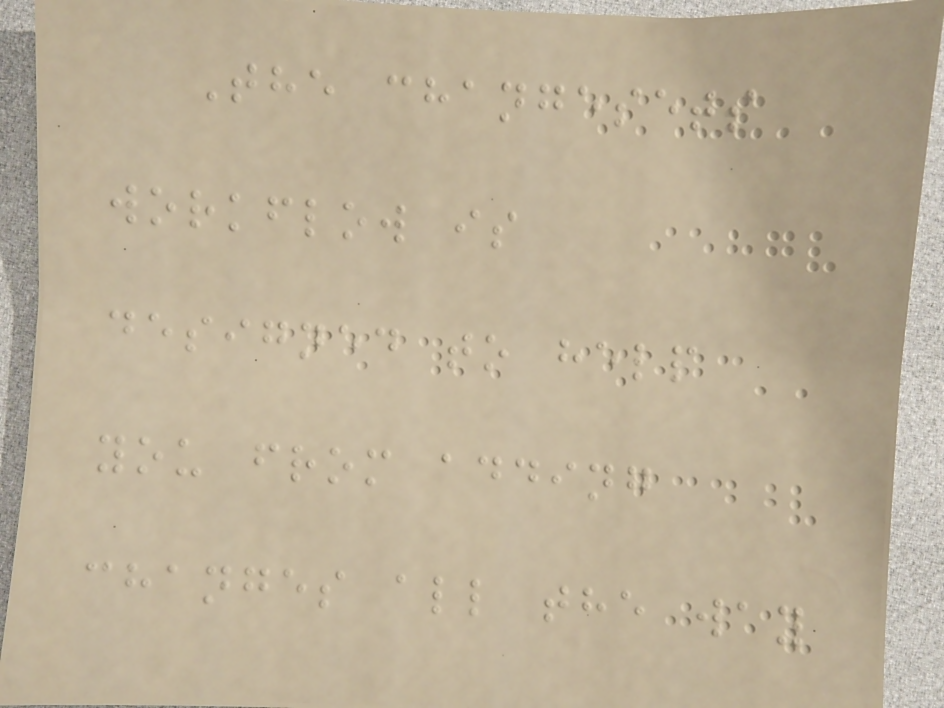The changesets
workflow is
designed to help
you from adding
changes all the way
